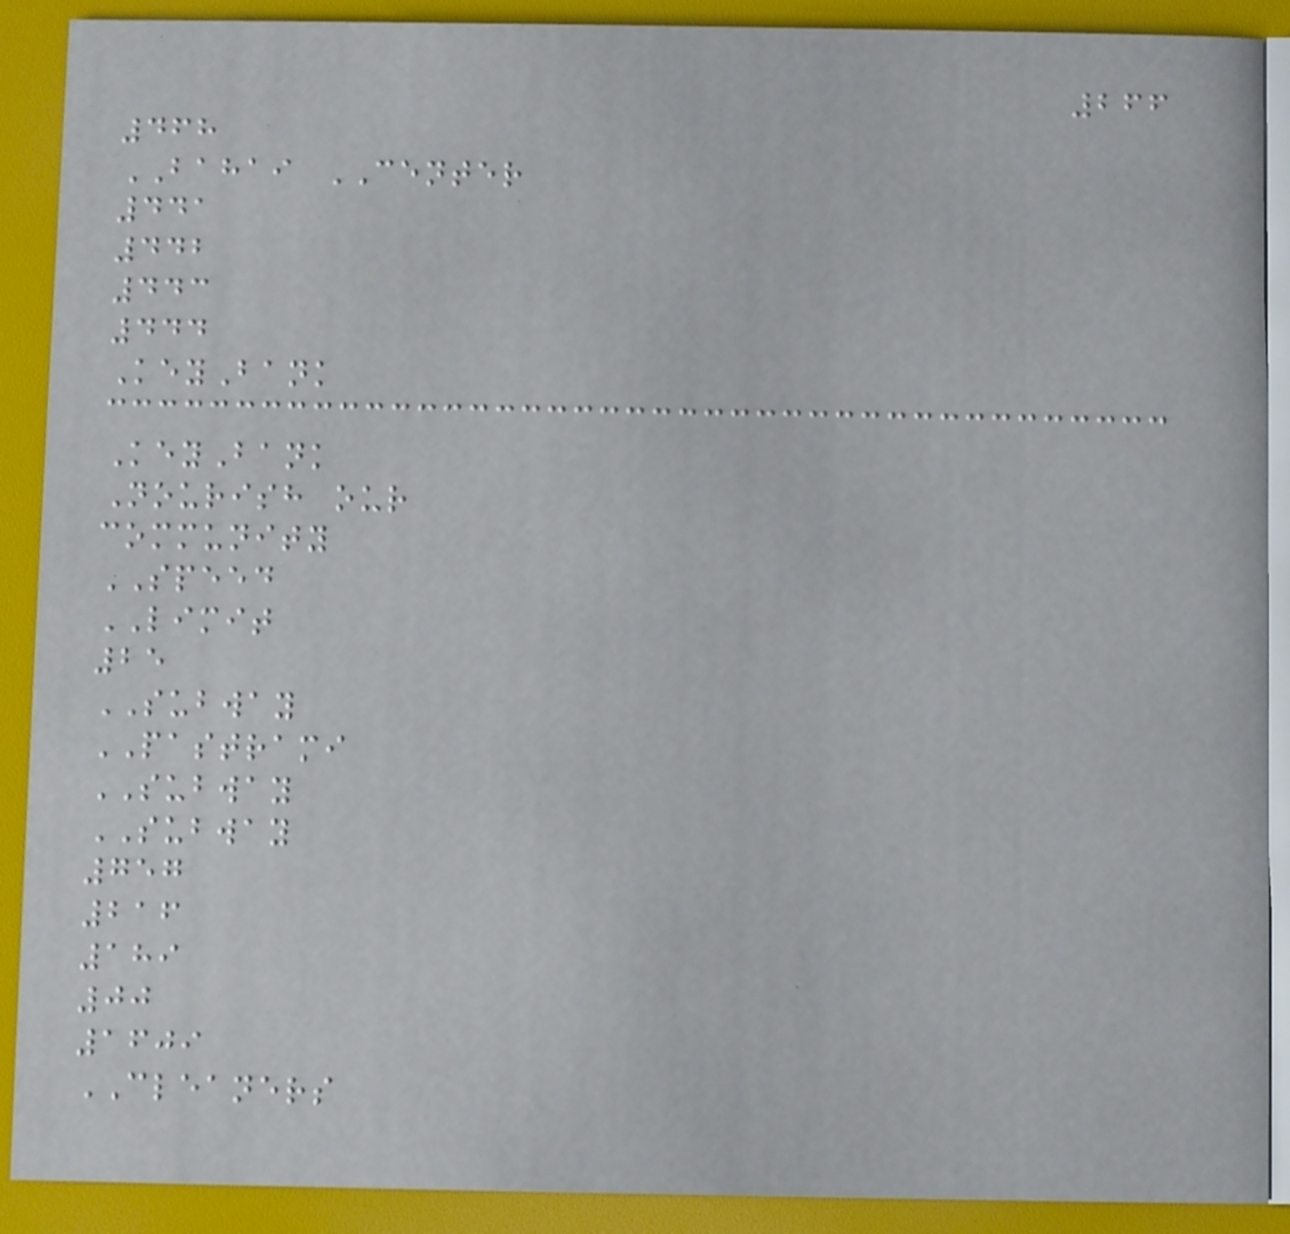266
468
BAHAI CENTER
441
442
443
444
KeyBank
KeyBank
Nourish our
community
SPEED
LIMIT
25
SUBWAY
PASTRAMI
SUBWAY
SUBWAY
757
216
189
00
1609
CLEANERS
